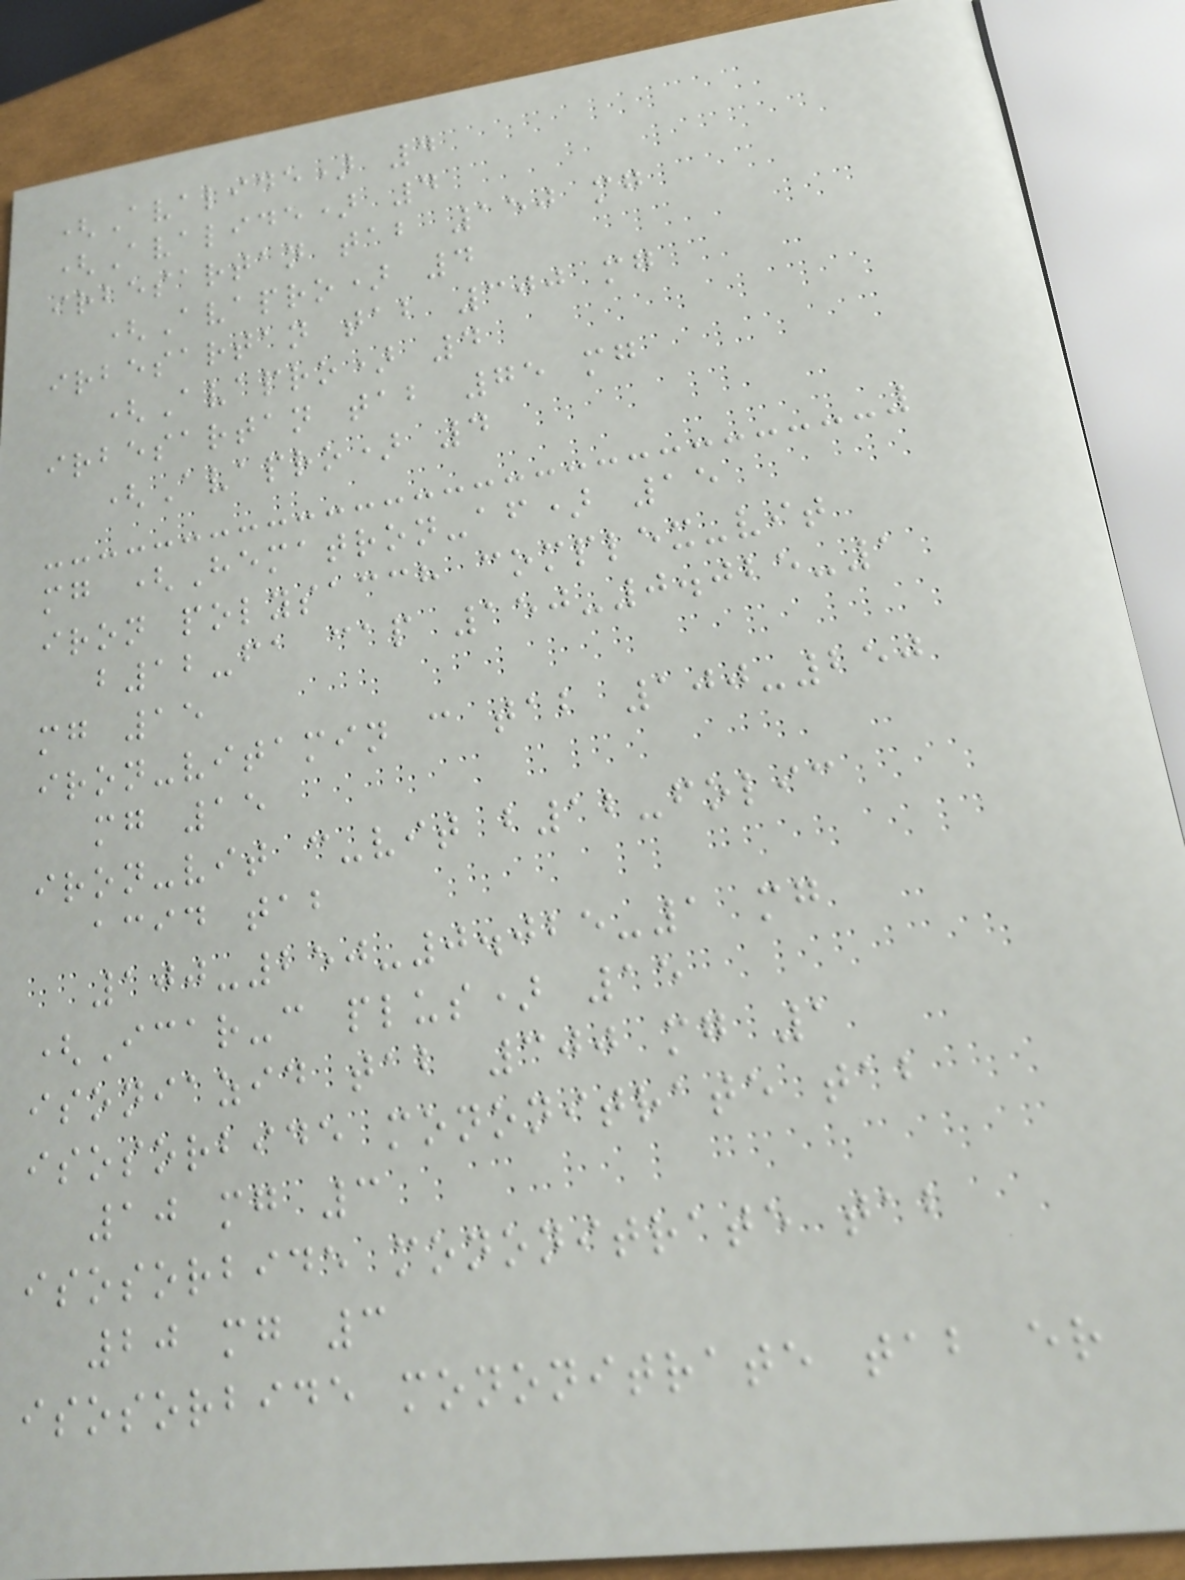(Avalide) 4
(Avalide) 4
irbesartan tab 150 mg
(Avapro) 4
irbesartan tab 300 mg
(Avapro) 4
irbesartan tab 75 mg
(Avapro) 4
mg (Hematron-af) 15
iron polysacch complex-vit
b12-fa cap 150-0.025-1
mg 15
iron-vitamin c tab 100-250
mg 15
iron-vit c-vit b12-folic
acid tab
100-250-0.025-1 mg
(Icar-c plus) 15
isoniazid tab 300 mg 1
isosorbide mononitrate tab
10 mg 3
isosorbide mononitrate tab
20 mg 3
isosorbide mononitrate tab er
